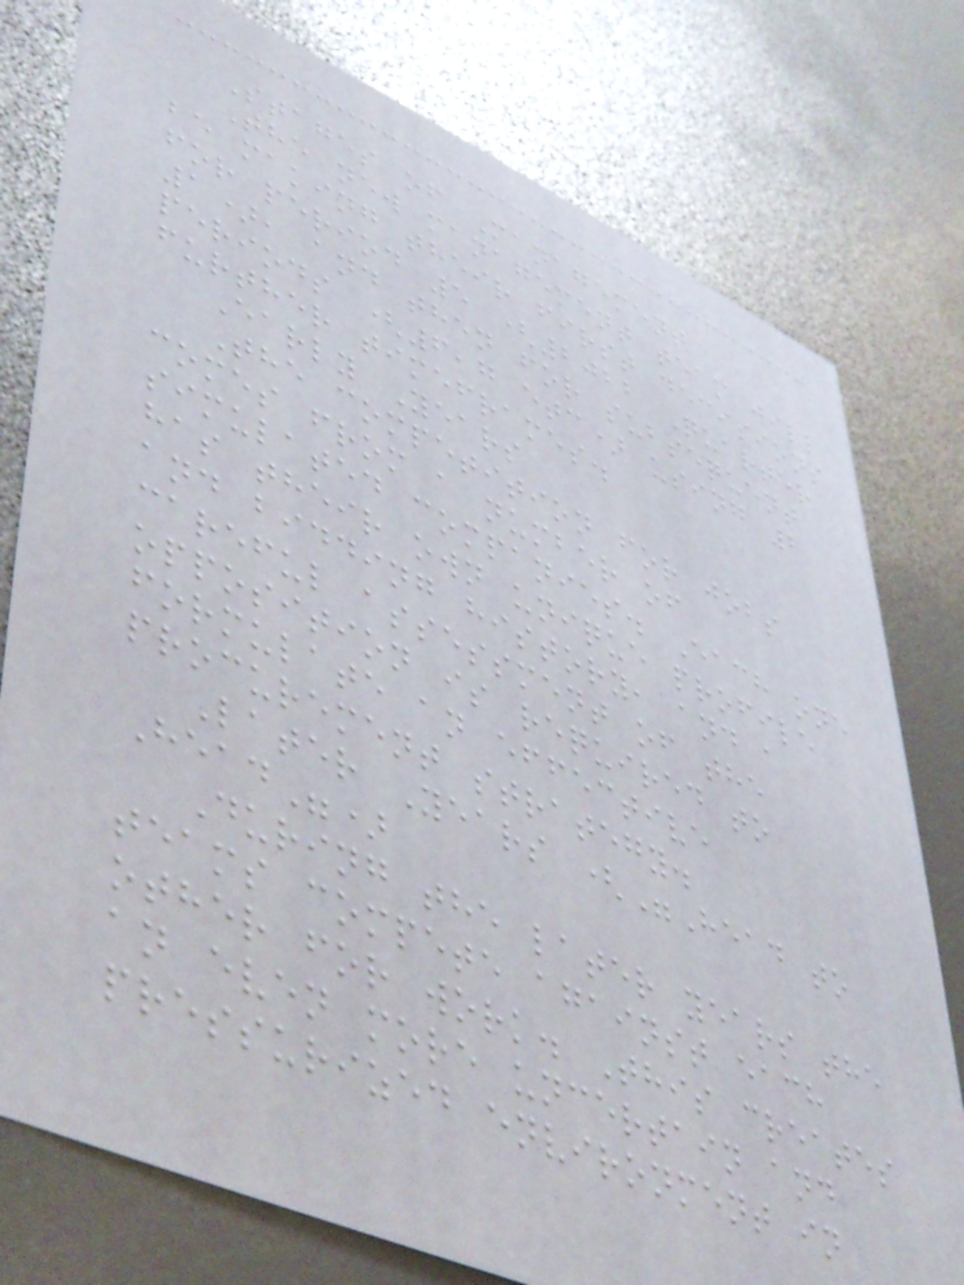Stages of Management
The new management team will
be making their first decisions
for period 5 (2022 Quarter
1), and then for subsequent
periods (6,7 etc) using 2
further timeframes.
Early Years
The competition for jobs
comes from a number of
simulated companies. Each one
has their own unique profile
and bidding history, and a
careful assessment of the
opposition is required to
formulate an effective
procurement strategy.
Later Years ("Head to
Head")
During the later years the
teams compete against each
other for work. This creates
an even more uncertain and
pressurized environment in
